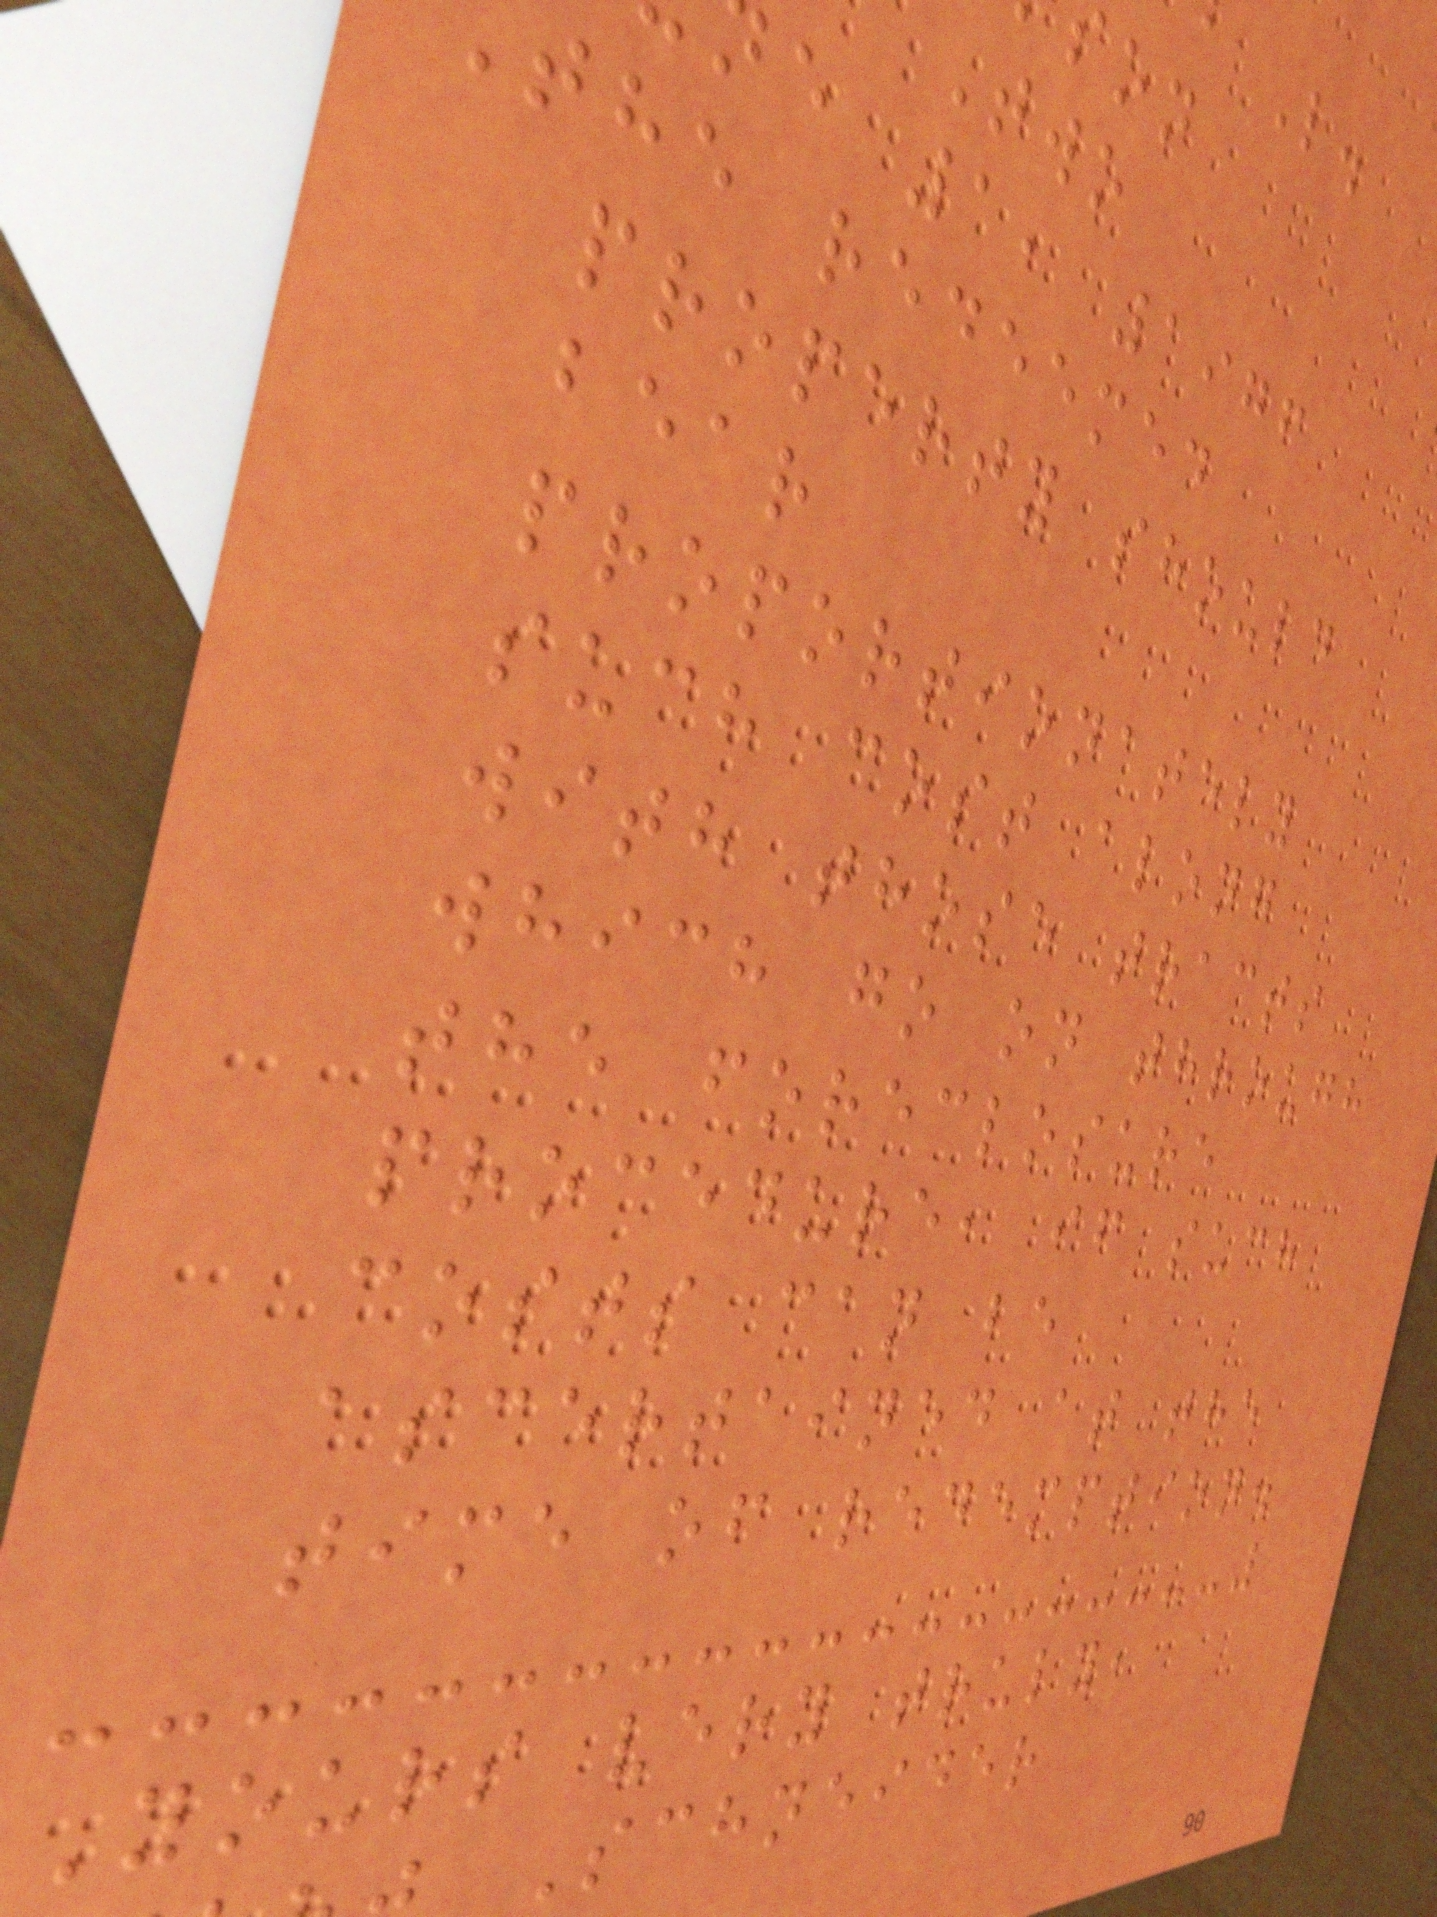Two
e 1, 1976
the redeemed
property should
bear
proportionately
such cost along
with those tracts
which go on through
the foreclosure
procedure, if such
costs can be
ascertained at the
time of redemption.
Yours very truly,
Schneider
